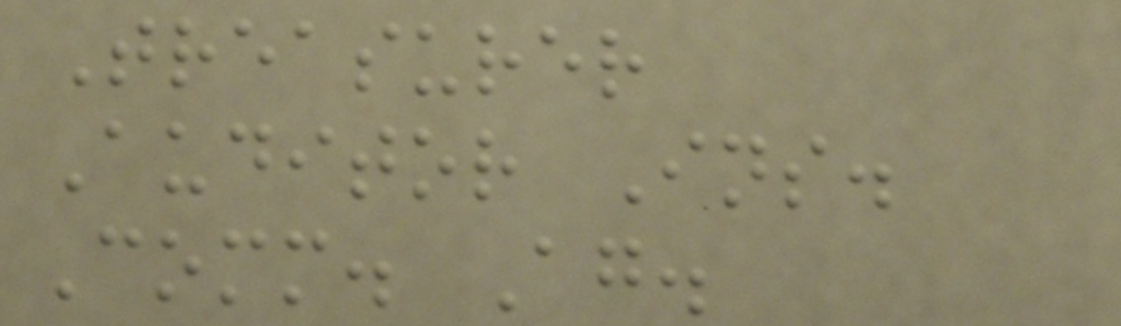Treasurer
Auditor Ins.
Comm. Ag.
